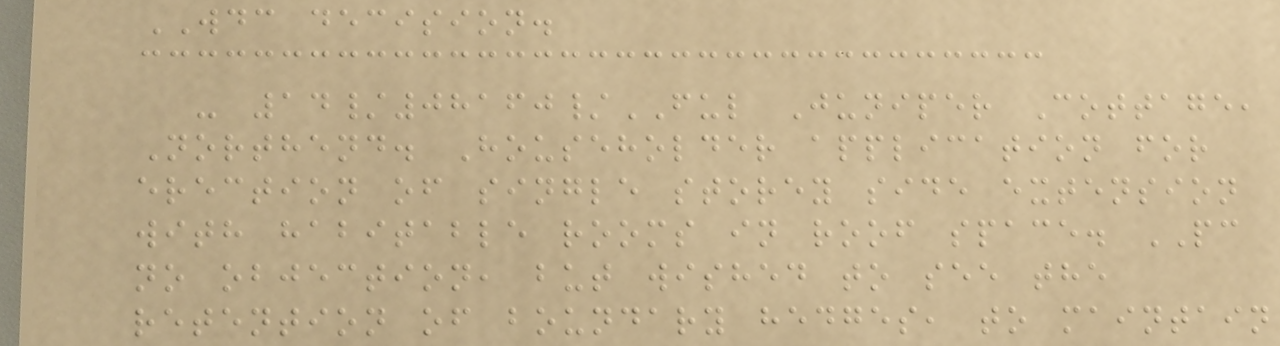WDC decision.
- 14/08160/FUL Juniper Cottage,
Northend. Householder application for
erection of single storey side extension
with habitable rooms in roof space. PC
no objection, but wished to see the
retention of boundary hedges, to maintain
